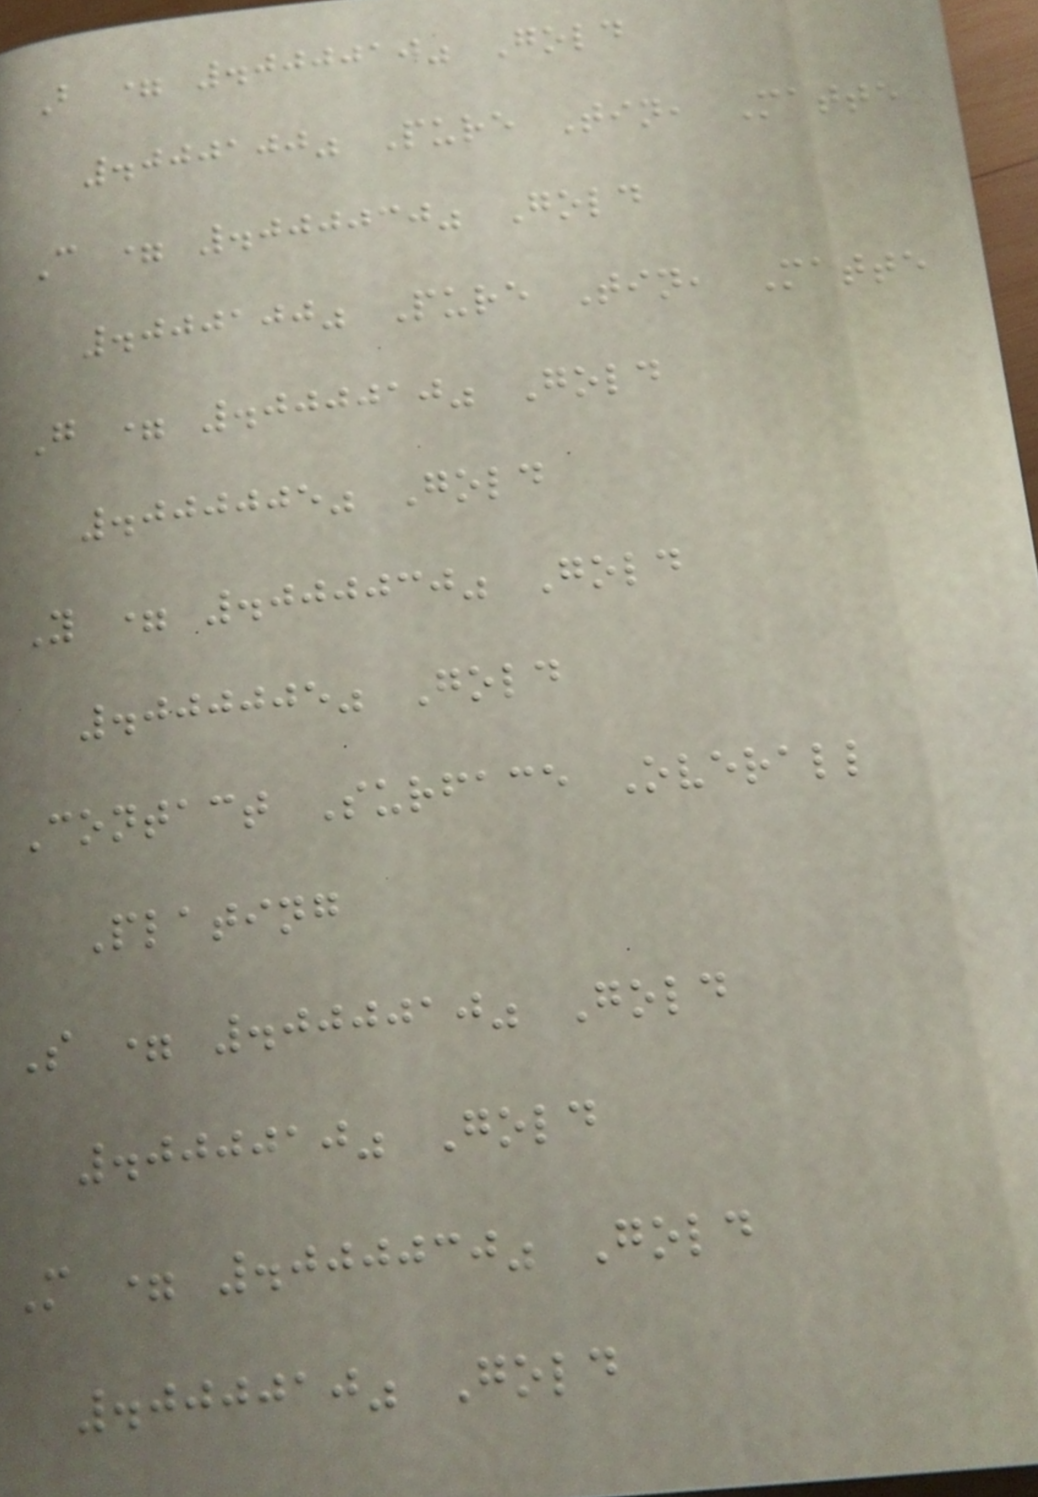B = .000010" Gold
.000100" Pure Tin, Matte
C = .000030" Gold
.000100" Pure Tin, Matte
G = .000010" Gold
.000005" Gold
Y = .000030" Gold
.000005" Gold
Contact Surface Overall
Plating
S = .000010" Gold
.000010" Gold
M = .000030" Gold
.000010" Gold
